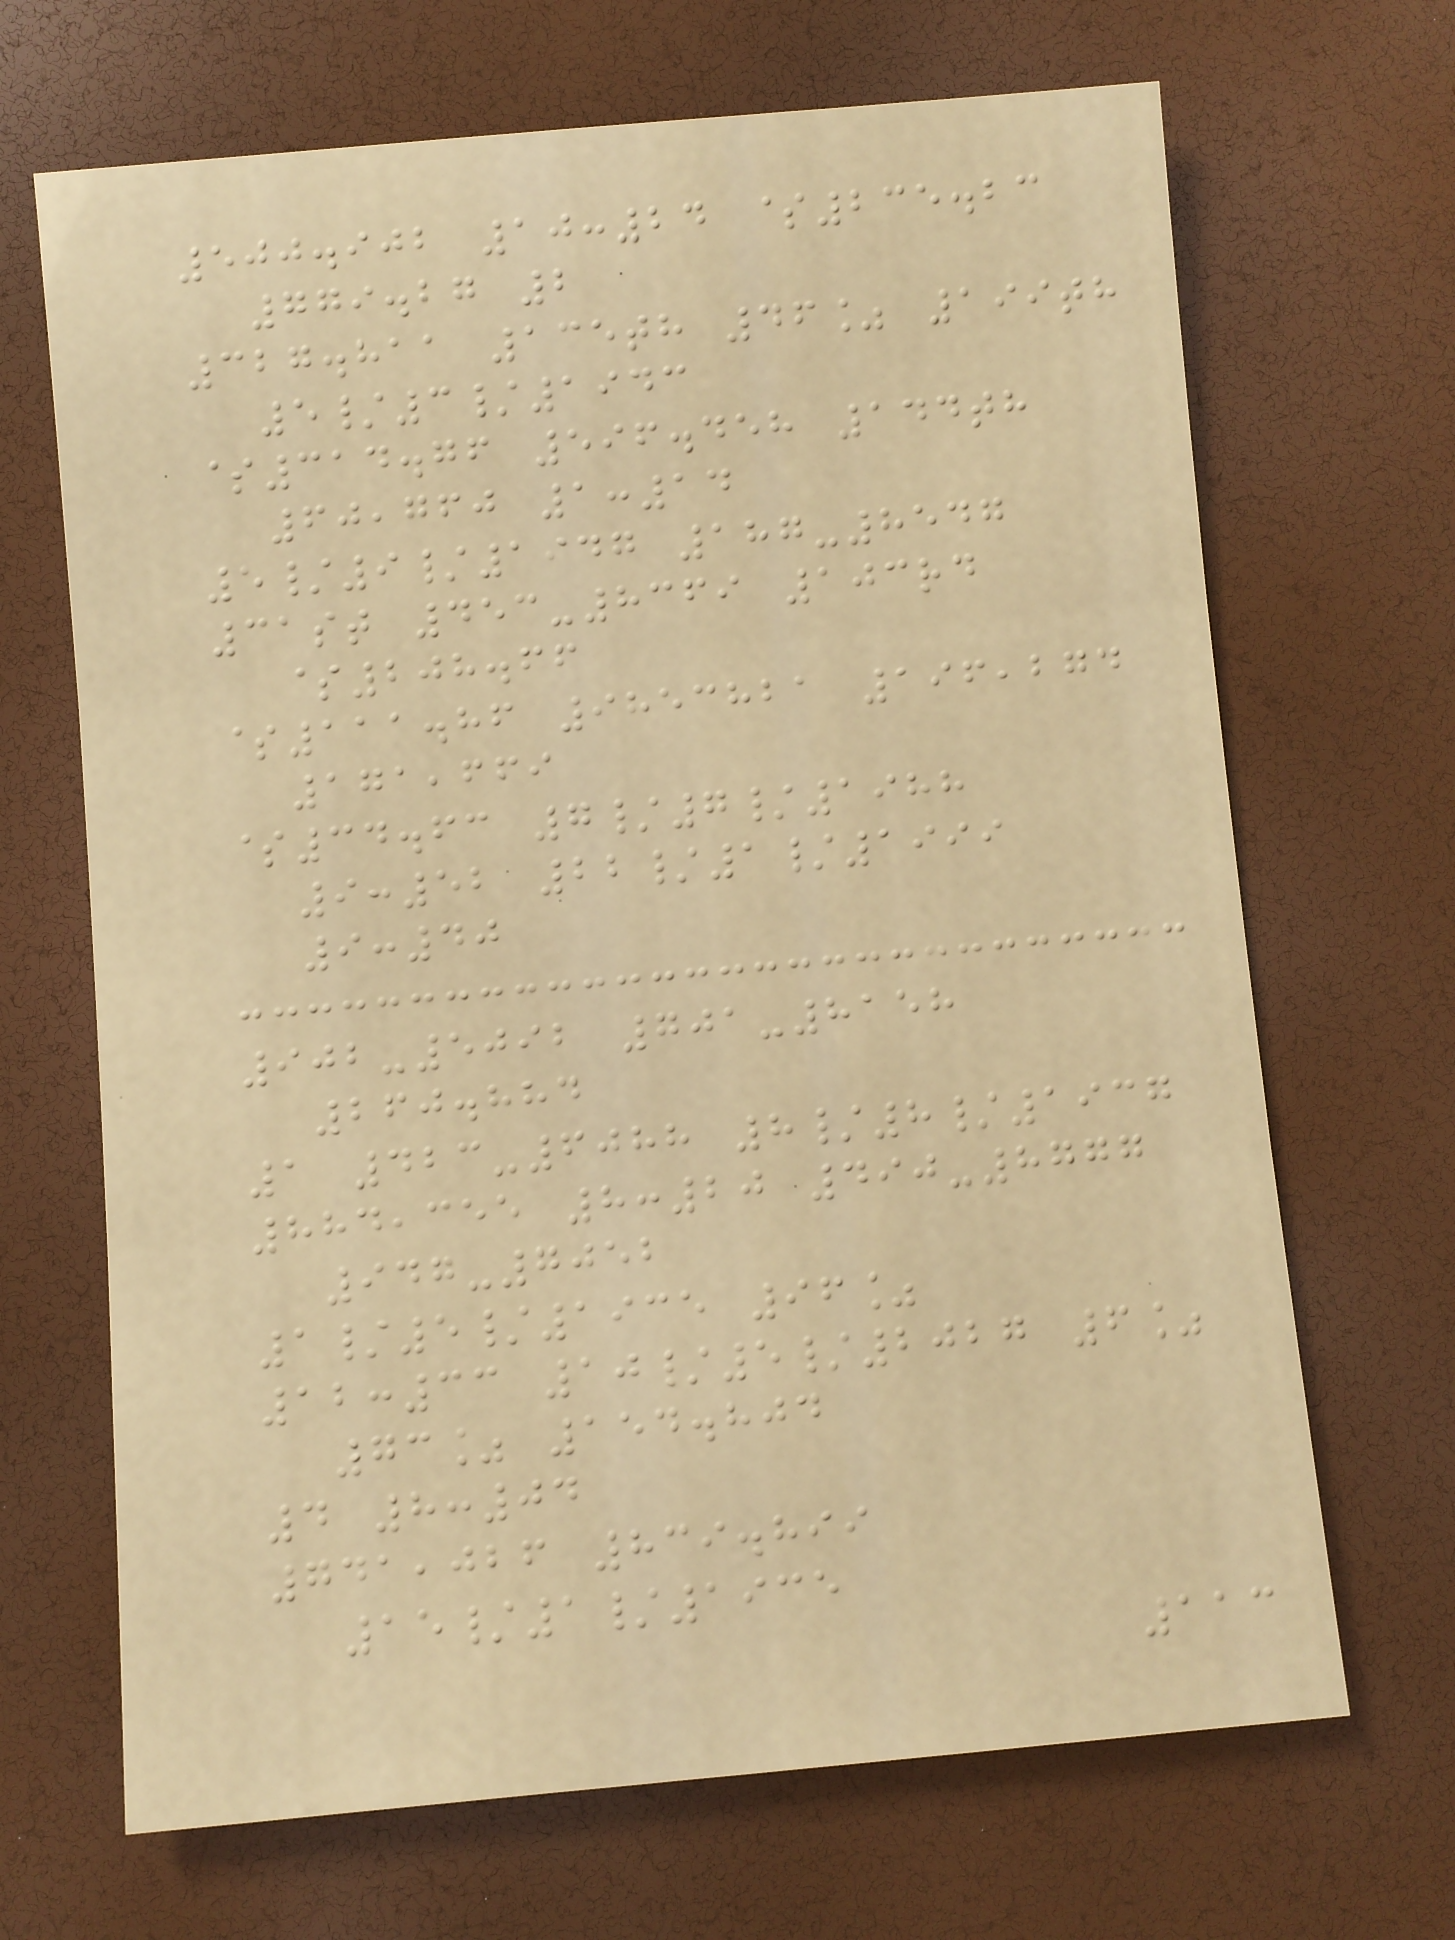500.902 10:24 $235.23
779.27 2
327.811 135th 46% 199th
5/3/1943
$314.76 596.458 144th
60,760 1:14
5/9/1947 187-8547
31st 453-8369 103rd
$208.66
$111.86 9853821 196,274
171,669
$34.63 7/7/1988
9:52 22/1/1999
9:40
902-5092 701-8158
260.884
1 423-6088 8/8/1937
884,355 8:20 490-8777
947-7052
1/5/1935 96%
12:33 10/5/2027 6%
73% 154.804
4 8:04
741,026 839.899
15/1/1935
113
